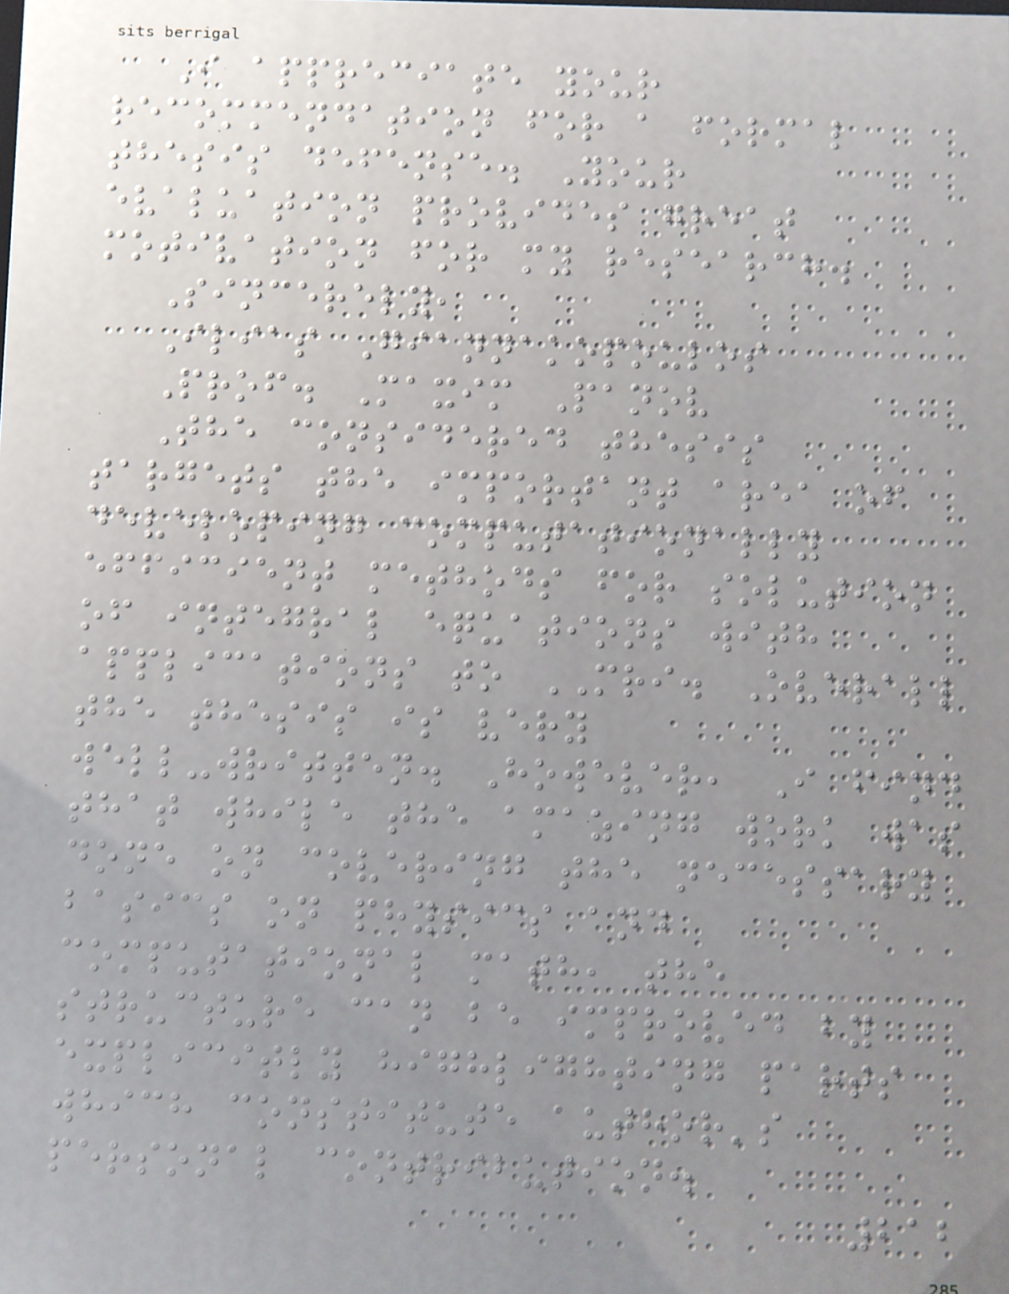I appreciate your
recommendation for a formal
thesis defense. Your
evaluation provides great
motivation for my research.
Sincerely,
Ilias Giannakopoulos
Prof. Maxim Panov
The considered thesis
targets the important area of
developing computationally
efficient methods for solution
of integral equations with
applications to MRI. Overall
the thesis is very
well-written. However, I find
that while the amazing work was
done on covering the necessary
basics on physics and
computational math, the
structure can be improved by
explicitly highlighting parts
which constitute author's
personal contribution.
212
